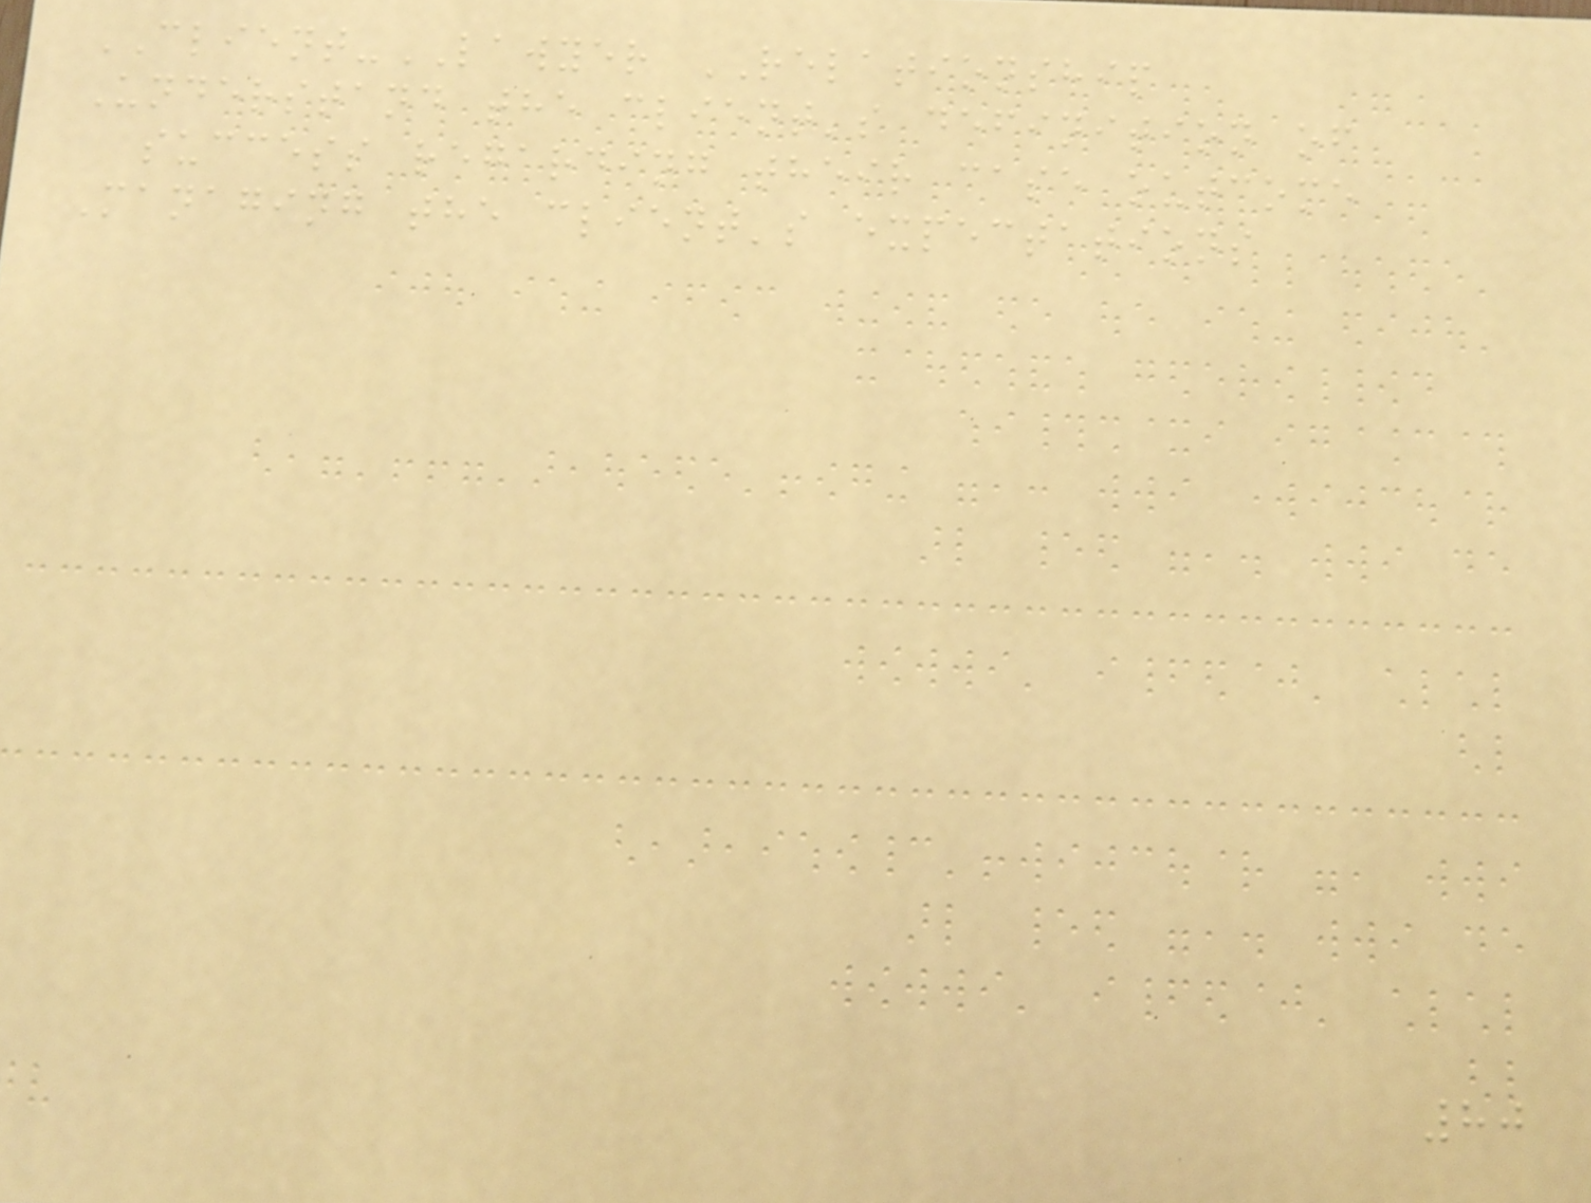CLIENT-LAWYER RELATIONSHIP
Understand the client's definition of
success regarding their case outcome
Managing the client's expectations
80
